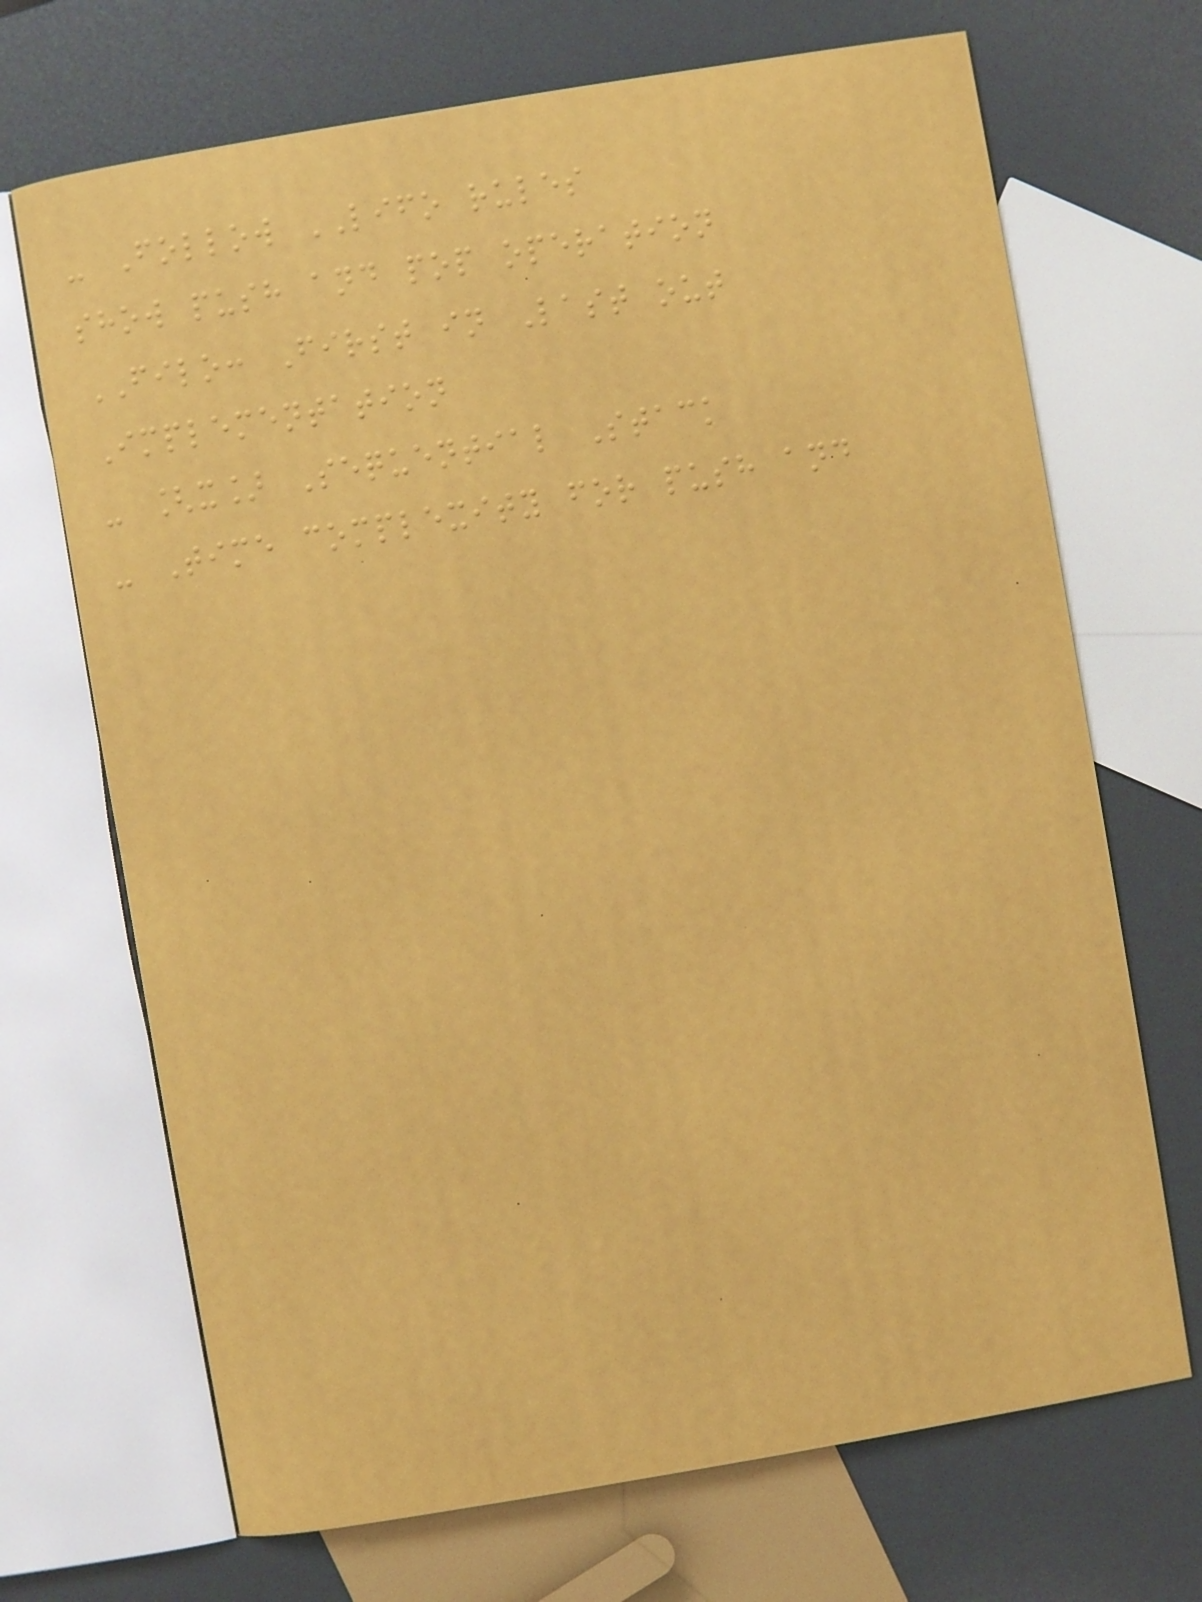- Follow LIFO rules
show push and pop operation
FILO: First in Last out
Implementation
- [x] Sequential Stack
- Time complexity for push and
